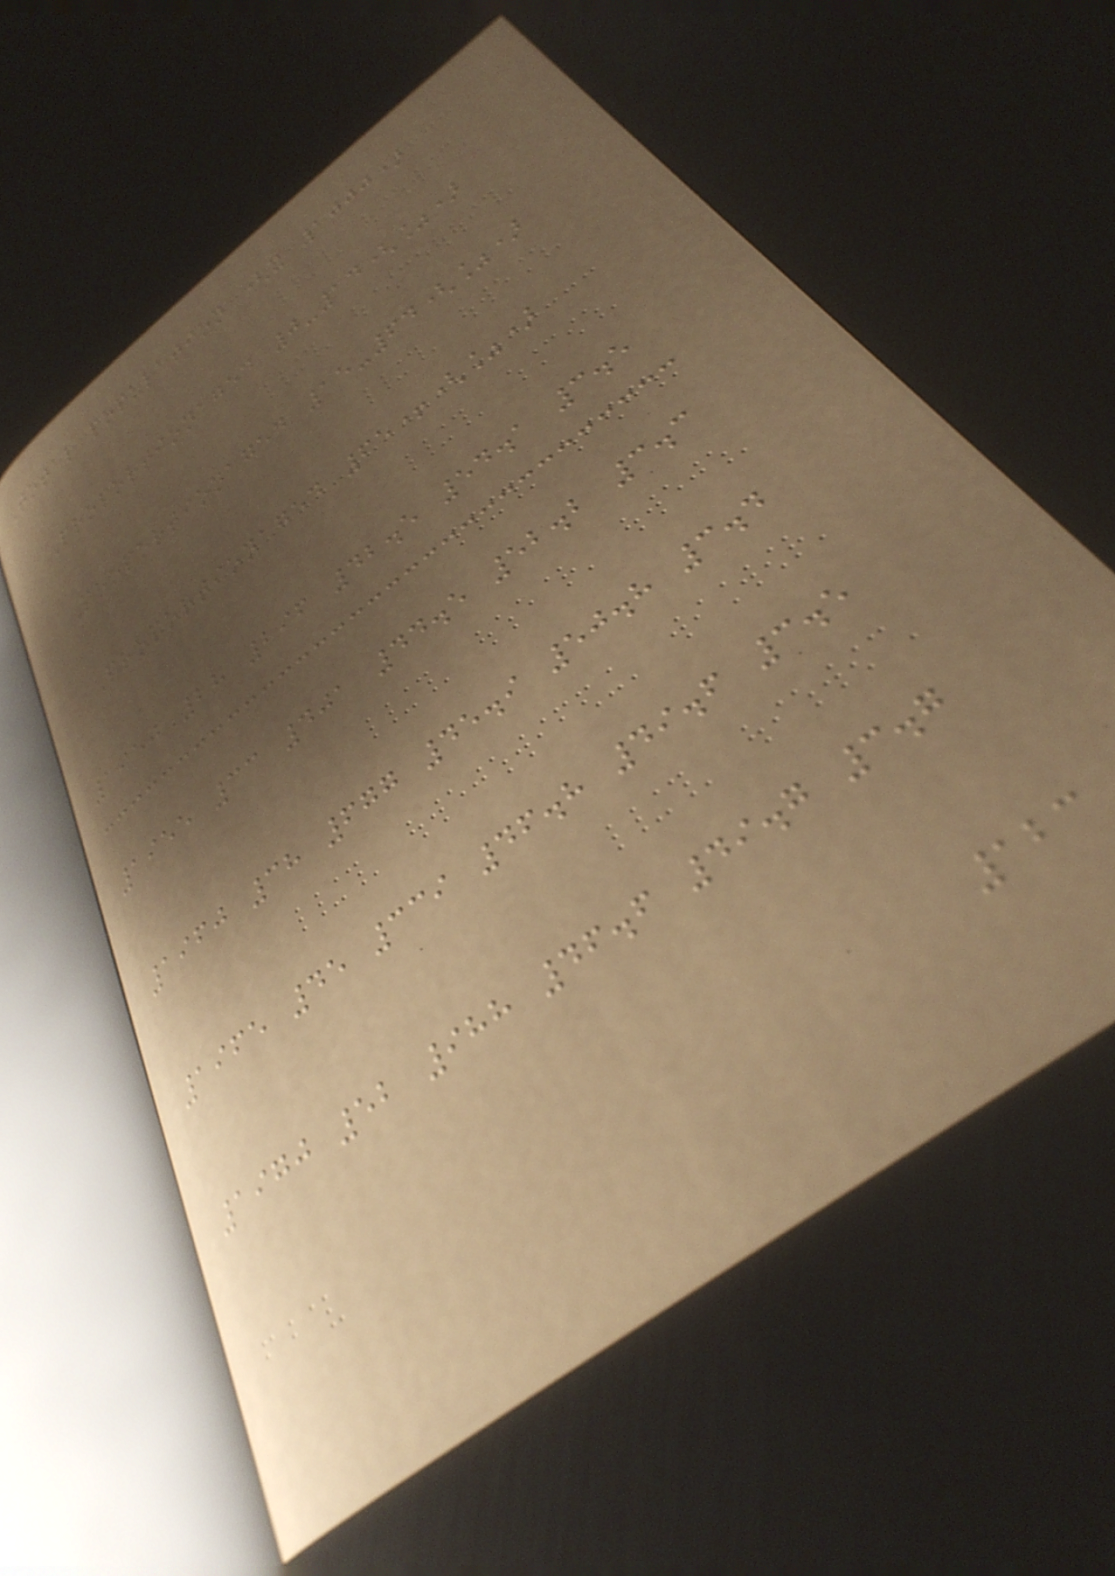Total population (x 1000)
Proportionaged 0-14(%)
Proportionaged 15-64(%)
Proportionaged 65+(%)
1950 28 296 42.5 54.1 3.5
1955 33 401 44.5 52.2 3.3
1960 38 677 45.9 50.8 3.4
1965 45 339 46.8 49.6 3.5
1970 52 988 46.6 49.7 3.7
123
